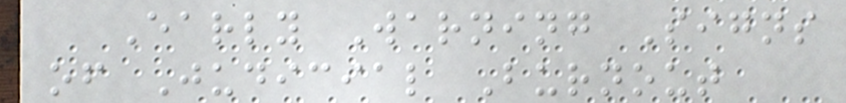Early Warning Signs
of Judicial Burnout
